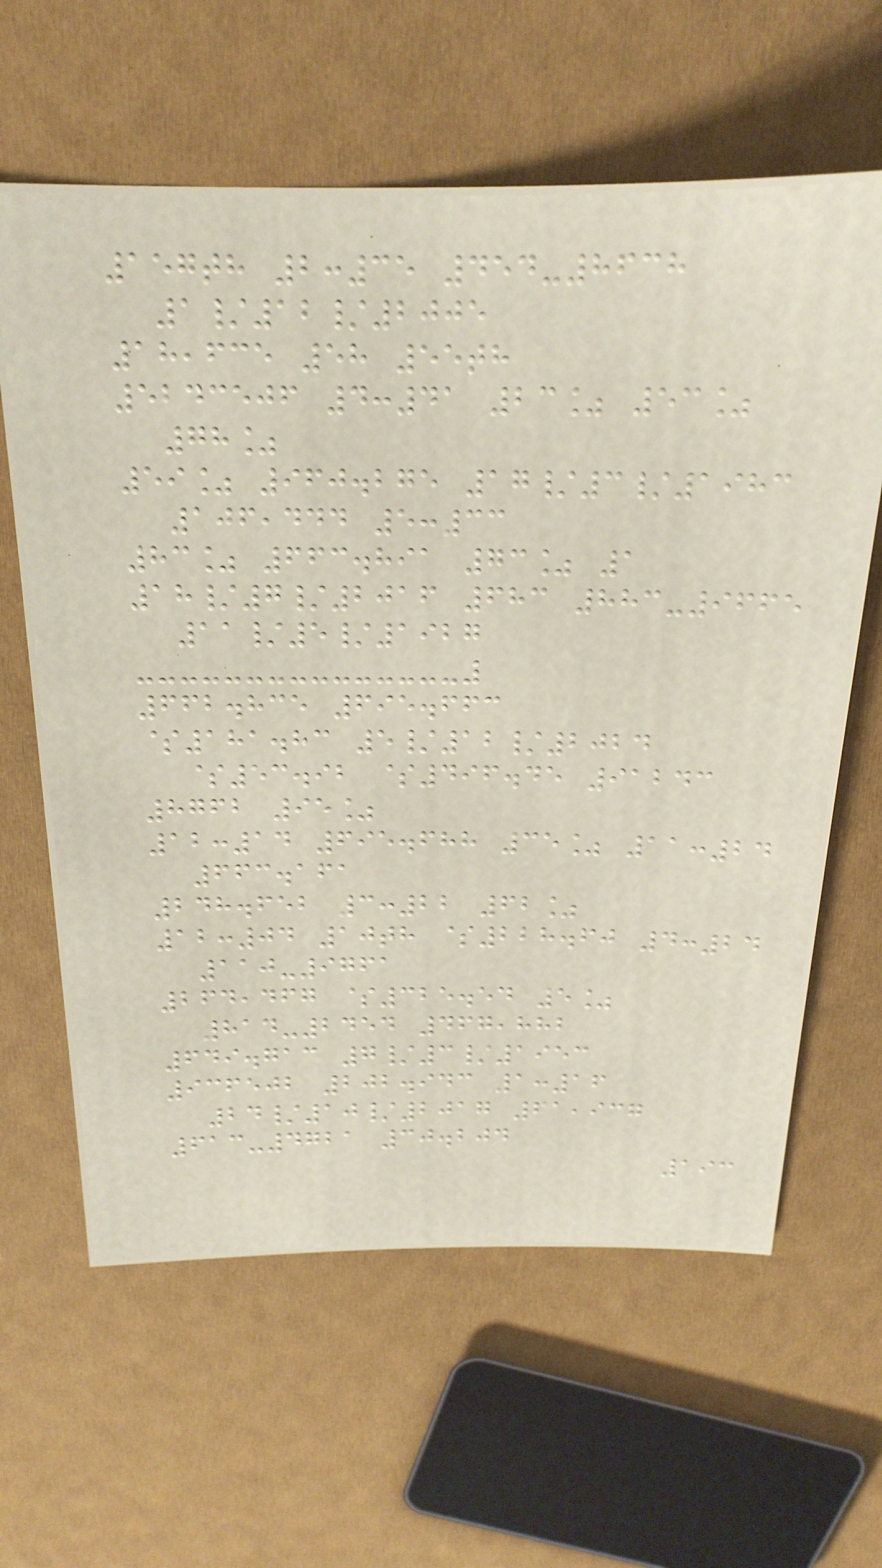157th 2:35 454-8638
1/12/2005
18,635 58 55th
5243506 4:41 23% 53%
78%
59% 960.275 17/3/1983
106,444 5:33
83% 663.891 73% 1
18/7/2016 683 883-9665
11/5/1927
662.835 695.663
$181.83 5/12/2024
$53.92 $496.45 91243
8762 95%
12:14 695.688 35% 11:24
663.161
248.652 3:22 62%
12:04 10th $228.60 4:24
110-9761
264,467 $325.54 5%
814-2454 467,882
649.713 7/3/1953
936502 202.943 1:16
24/10/2017 61,937
613-4721 30.204
193
